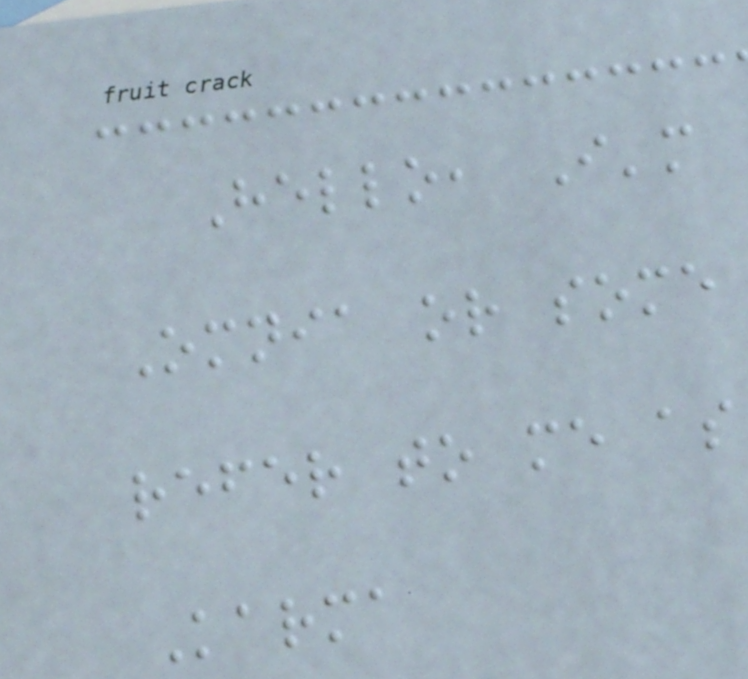Hello, I'm
Omnia or some
refer to me as
Karma
